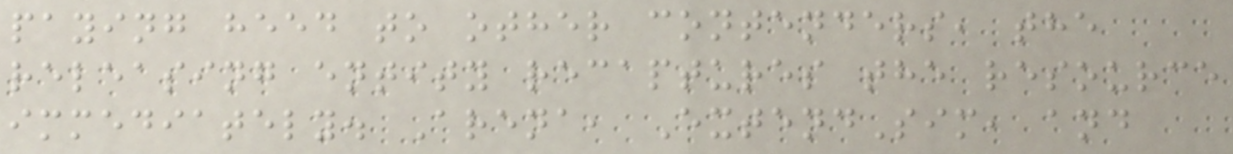paying heed to other contenders, the
releasing entity recaptures the resource
immediately. Arena, ExtendSim, and
